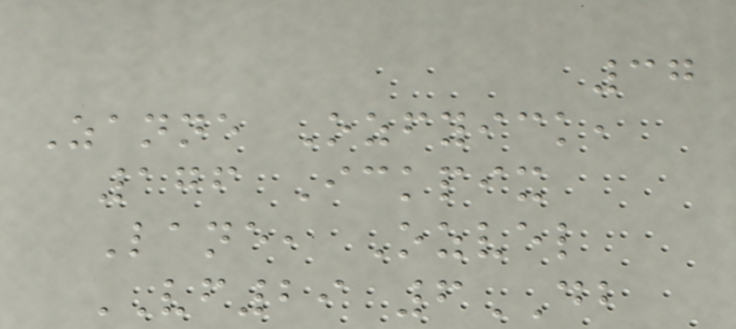37
Zanne Ozfyick,
176 Ickpix
Lane, Ozvel
VF29 6DB
